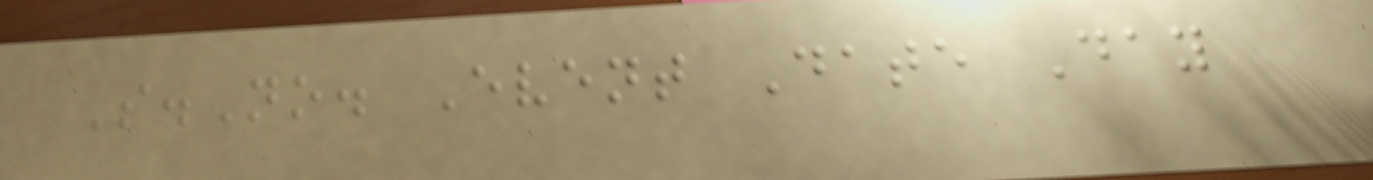S.No. Event Date Day
